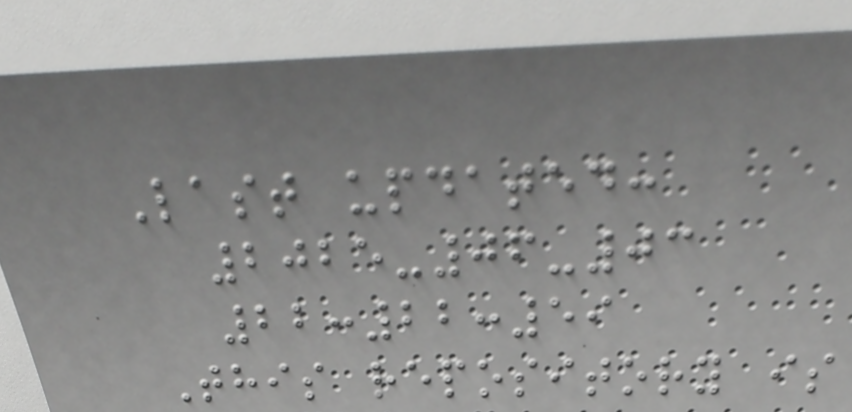Last updated:
2025-06-03
22:22:59
This repository is
